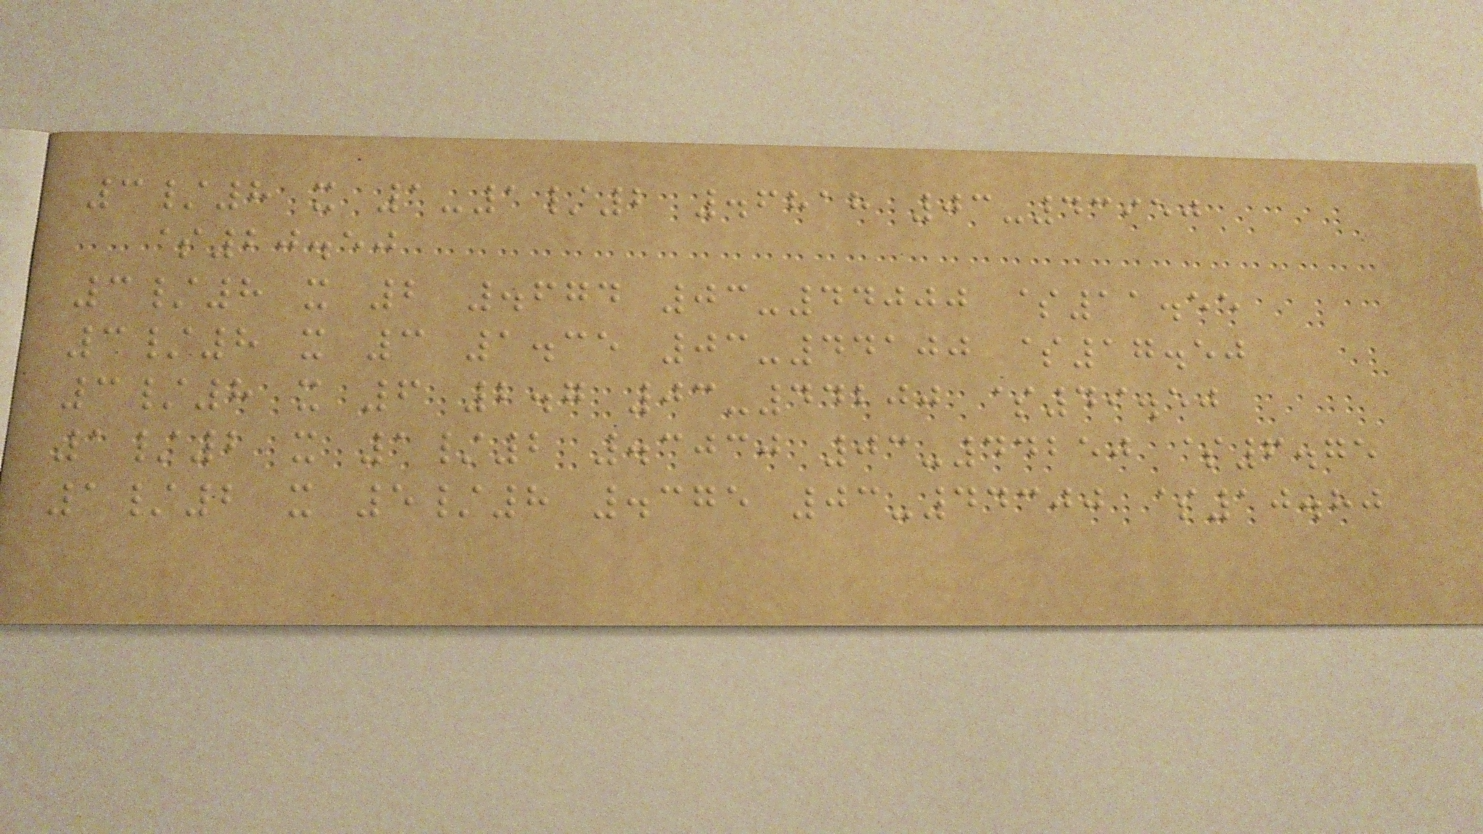3/8 x 1-1/2 .6818 03-43950
$20.50
3/8 x 2 .674 03-44000 $11.55
3/8 x 3 1.35 03-44100 $17.50
3/8 x 6 2.7 03-44200 $49.50
1/2 x 1/2 .3030 03-44250 $6.75
1/2 x 5/8 .375 03-44300 $10.80
